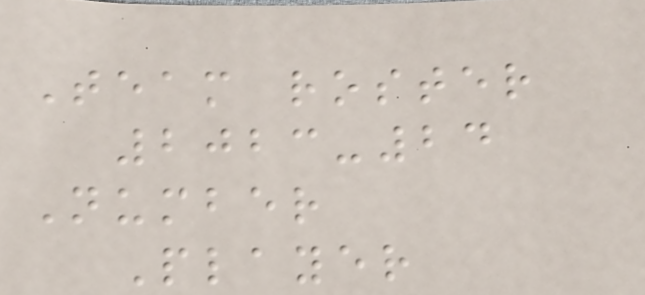Team roster
2023-24
Number
Player
